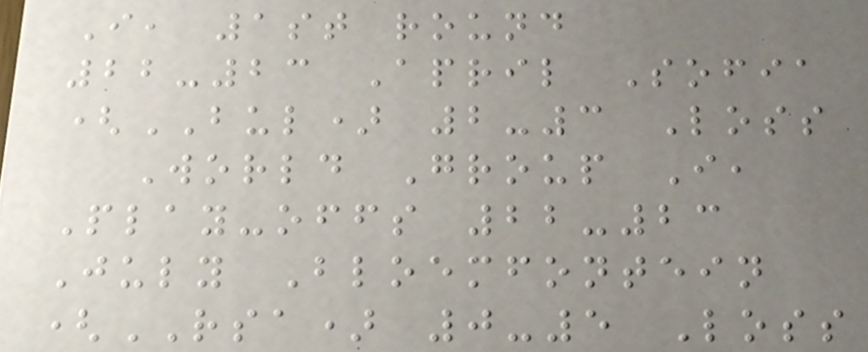I, 1st round
22-23 April Sofia
(BUL) 2-3 Loss
World Group I,
Play-offs 22-23
July Bloemfontein
(RSA) 0-5 Loss
